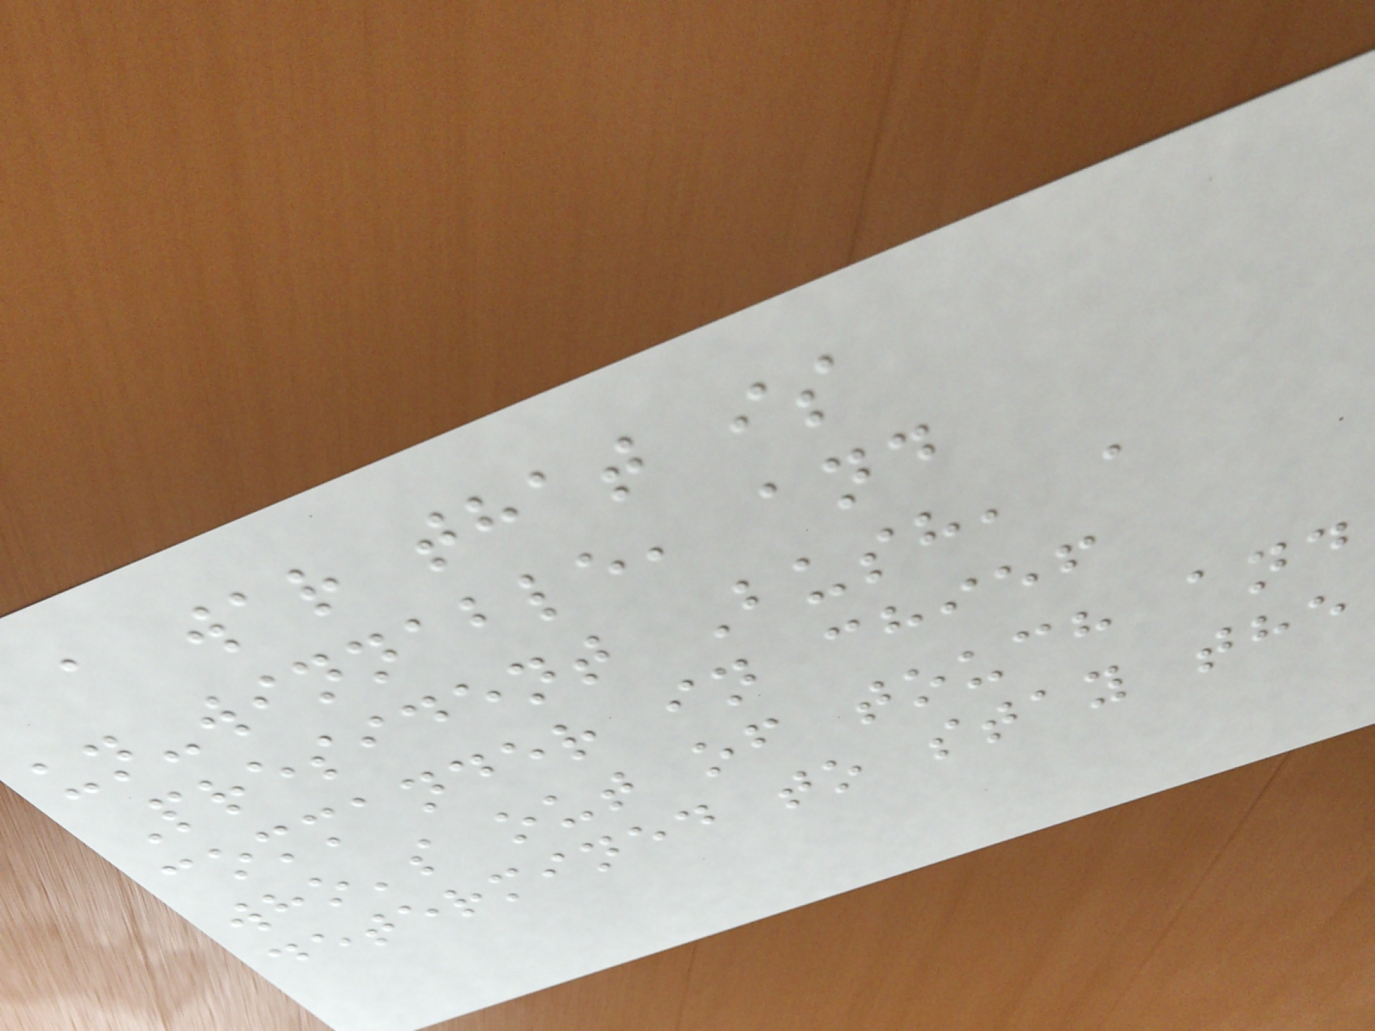a war that is
un-winnable, and
President Bush, a
commander in chief
who's out of touch and
determined to stay the
